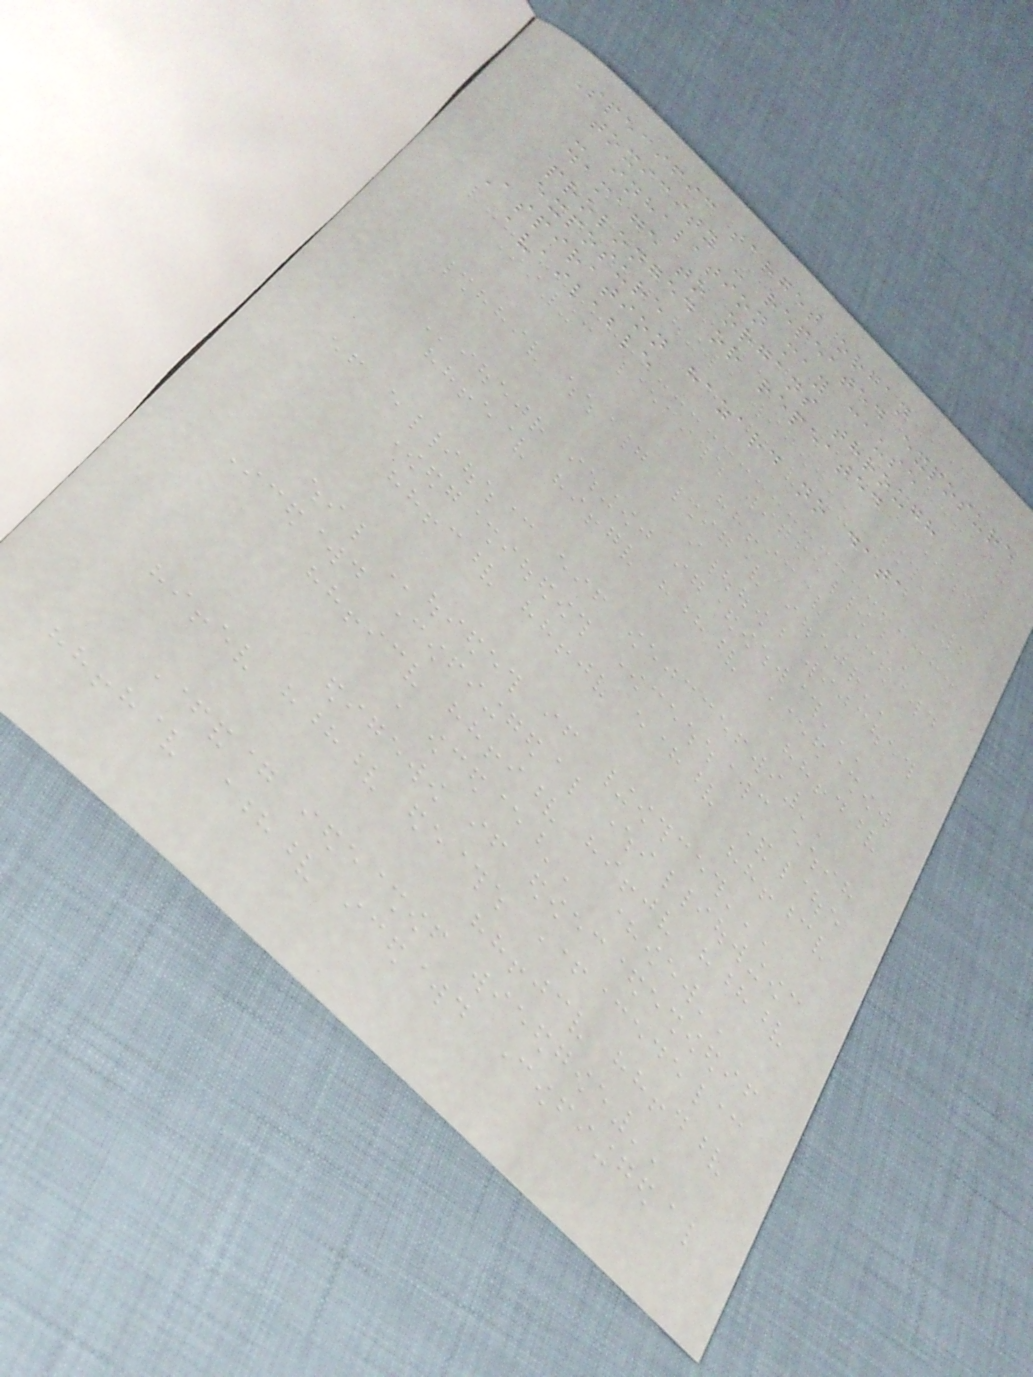Specific target organ
toxicity - repeated exposure
- inhalation may cause
damage to organs through
prolonged or repeated
exposure
Aspiration hazard no data
available
